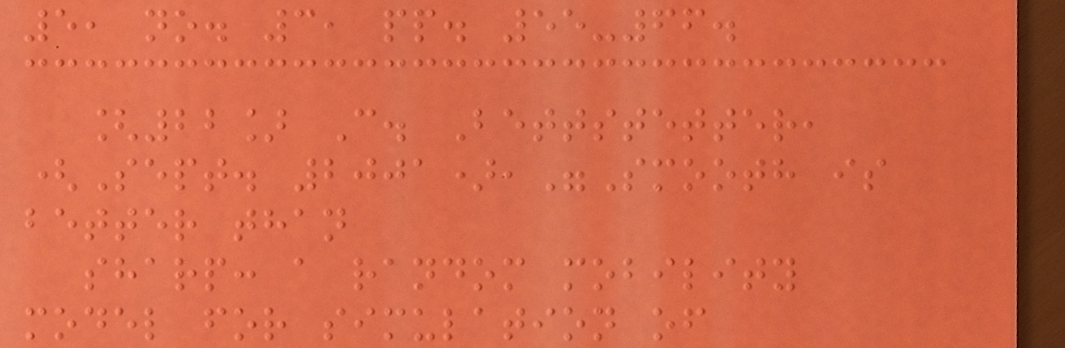5, no. 3, pp. 55-66.
[22] C. Bettstetter,
(Sept. 2001),"Smooth is
better than
sharp: a random mobility
model for simulation of
